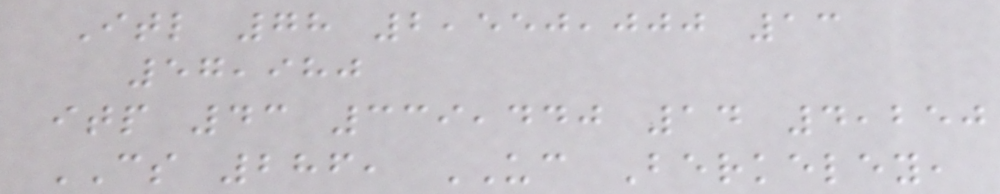Itl 78 2,550,000 13
57,980
itp 43 339,440 14 4,250
CS 286, UC Berkeley,
